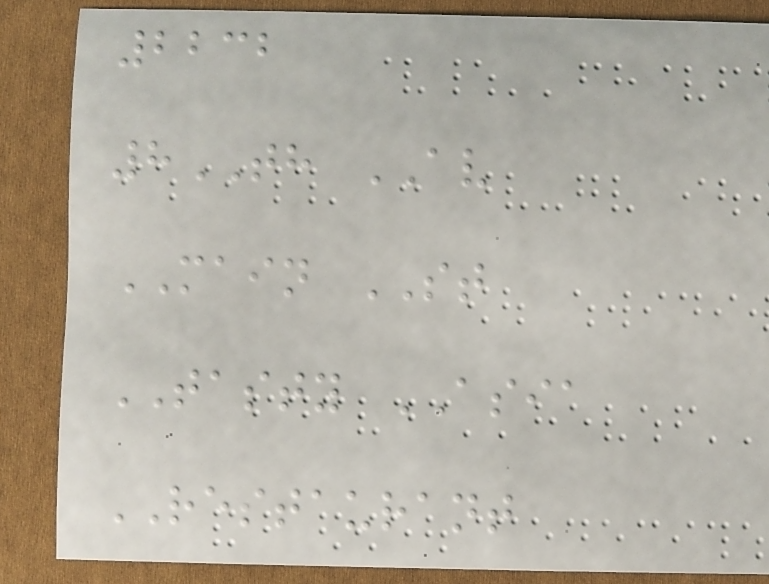2232
8TH AV
MAIN ST
TASTY ASIA
RESTAURANT
